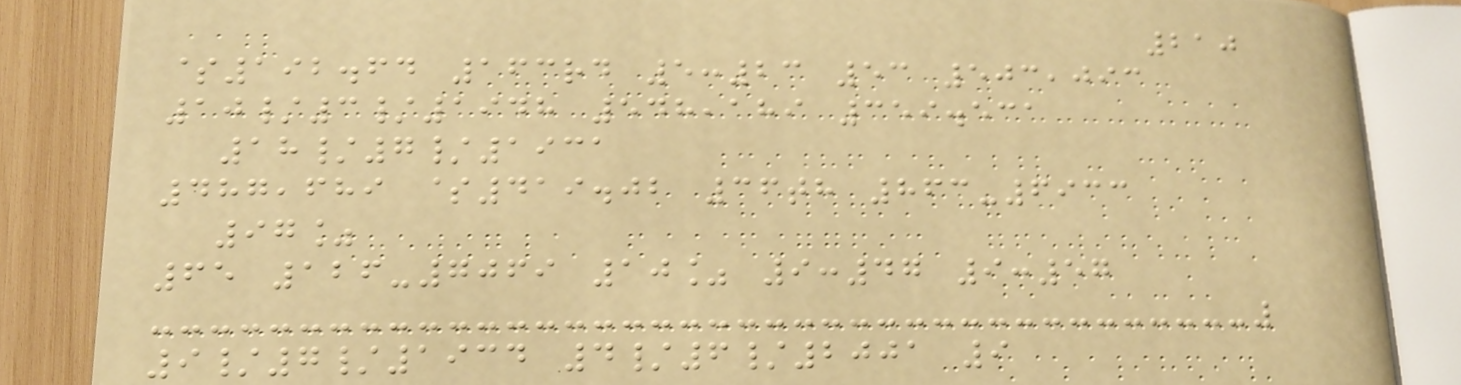210
$192.64 163rd 5:23 53 503,093
10/3/1948 548,189 359.531
18/7/1931
487,689 $419.02 36th 863-6933
97%
65 126-7069 10% 9:47 9:57
9/7/1934 4/6/2001 9
